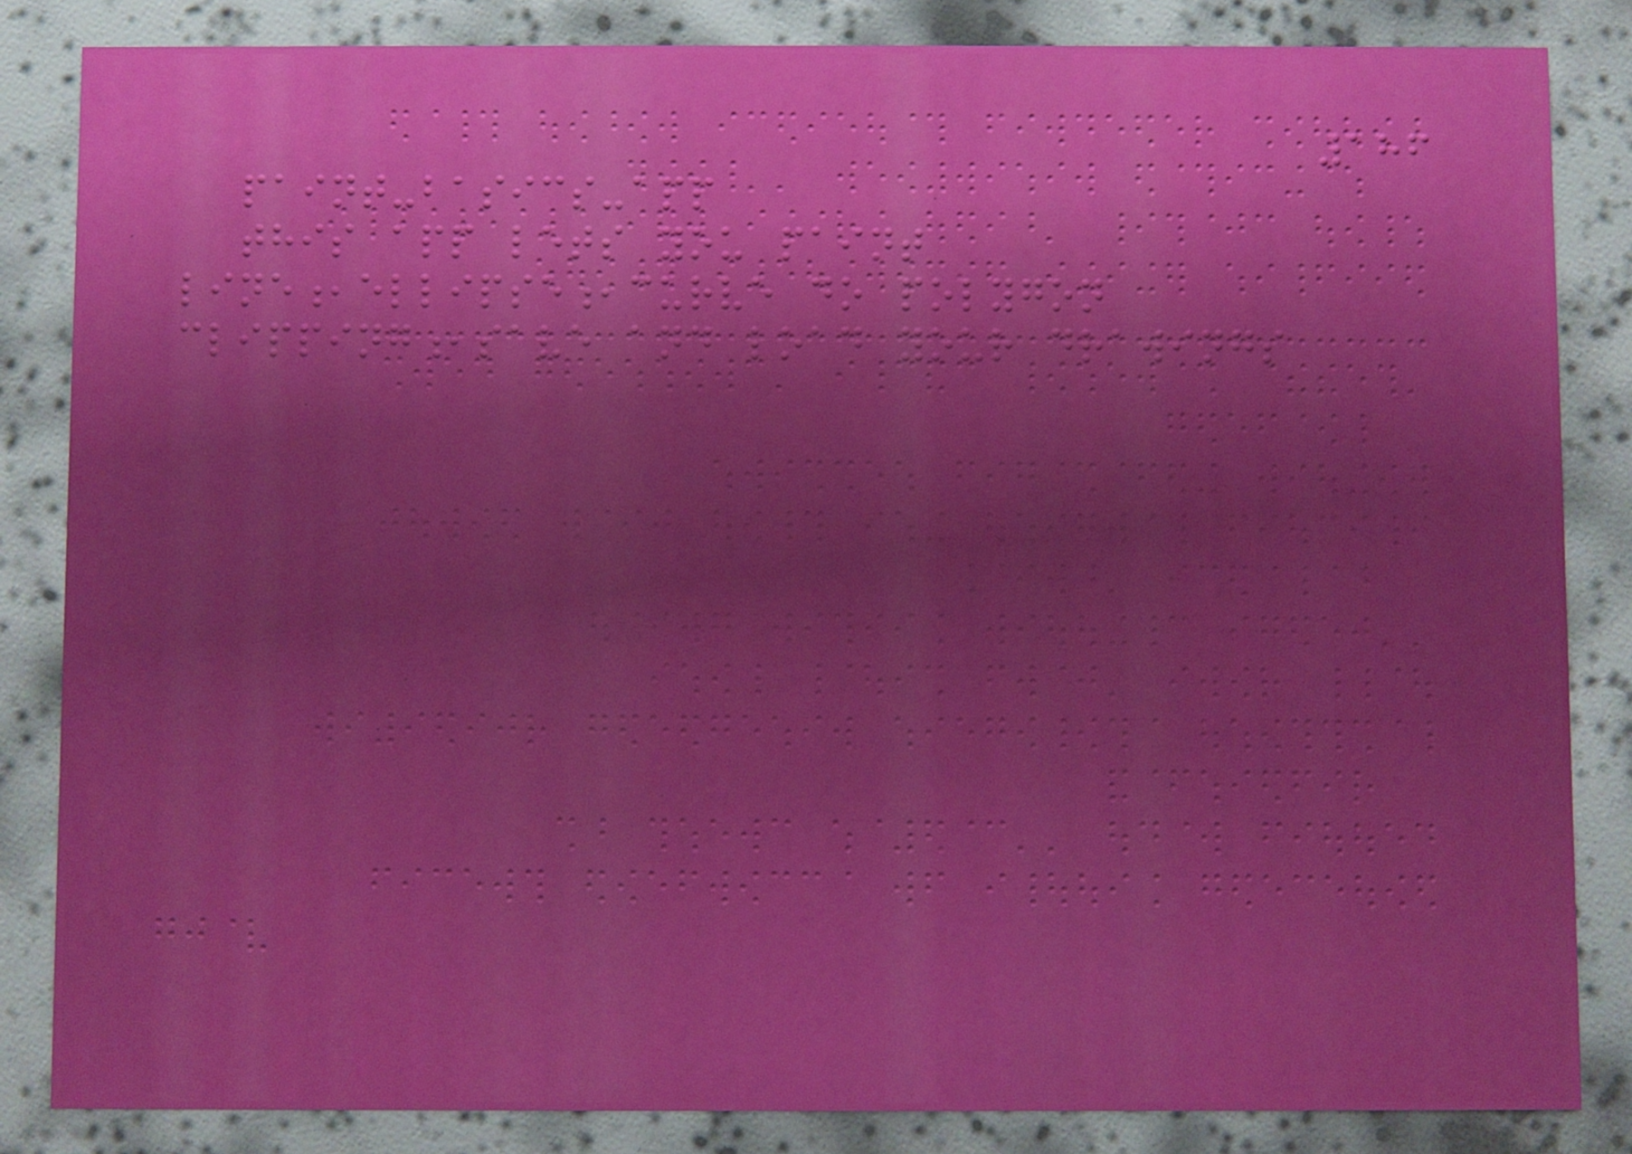186
paint-basics-app
this app lets you paint
line,ellipse,curve do polygon
clipping,save and load your drawings
